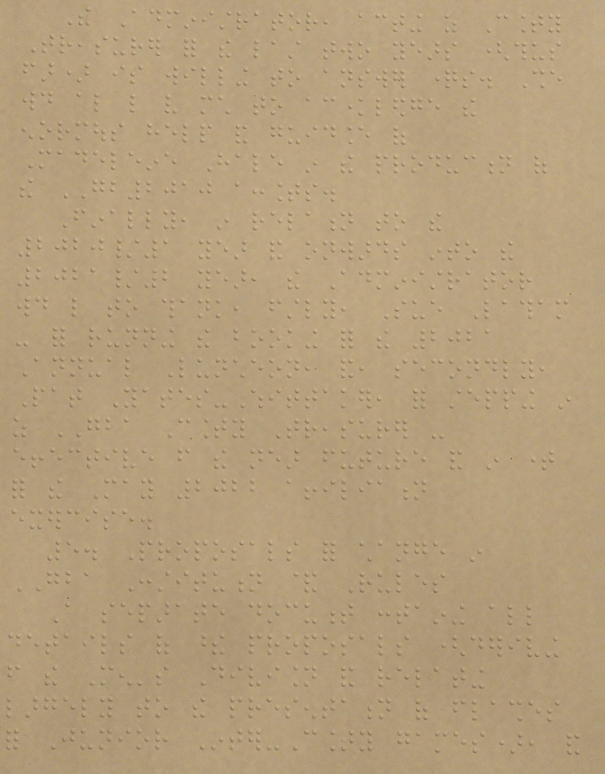The Administrator, acting as County
Treasurer for the last two years (thus
far) is willing to answer questions. She
would also like very much to acknowledge the
enormous help and guidance of
Madeleine Hale in the production of
the GB2010 accounts.
Finally, in relation to the
2020/1 year and onwards into the
2021/2 year, the Administrator
would like to thank, firstly, Sue Latham
- for running the booking for the 2021
Annual Luncheon, and, secondly,
Pat Yates-Whittaker, for stepping in
as GBA County Treasurer -
effective from the near future and in time
for the May 2022 affiliation
exercise.
5. Proposals for change in
GBA Constitution & Rules
A separate document containing all
details of these proposals (deriving
from the Men's Division and relating
largely to the presentation of flashes
for Junior Inter-County games), and
